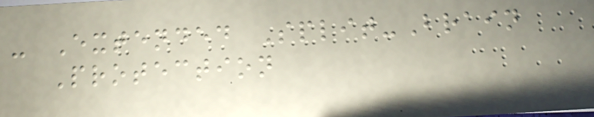- Extended Split-Brain
Protection
